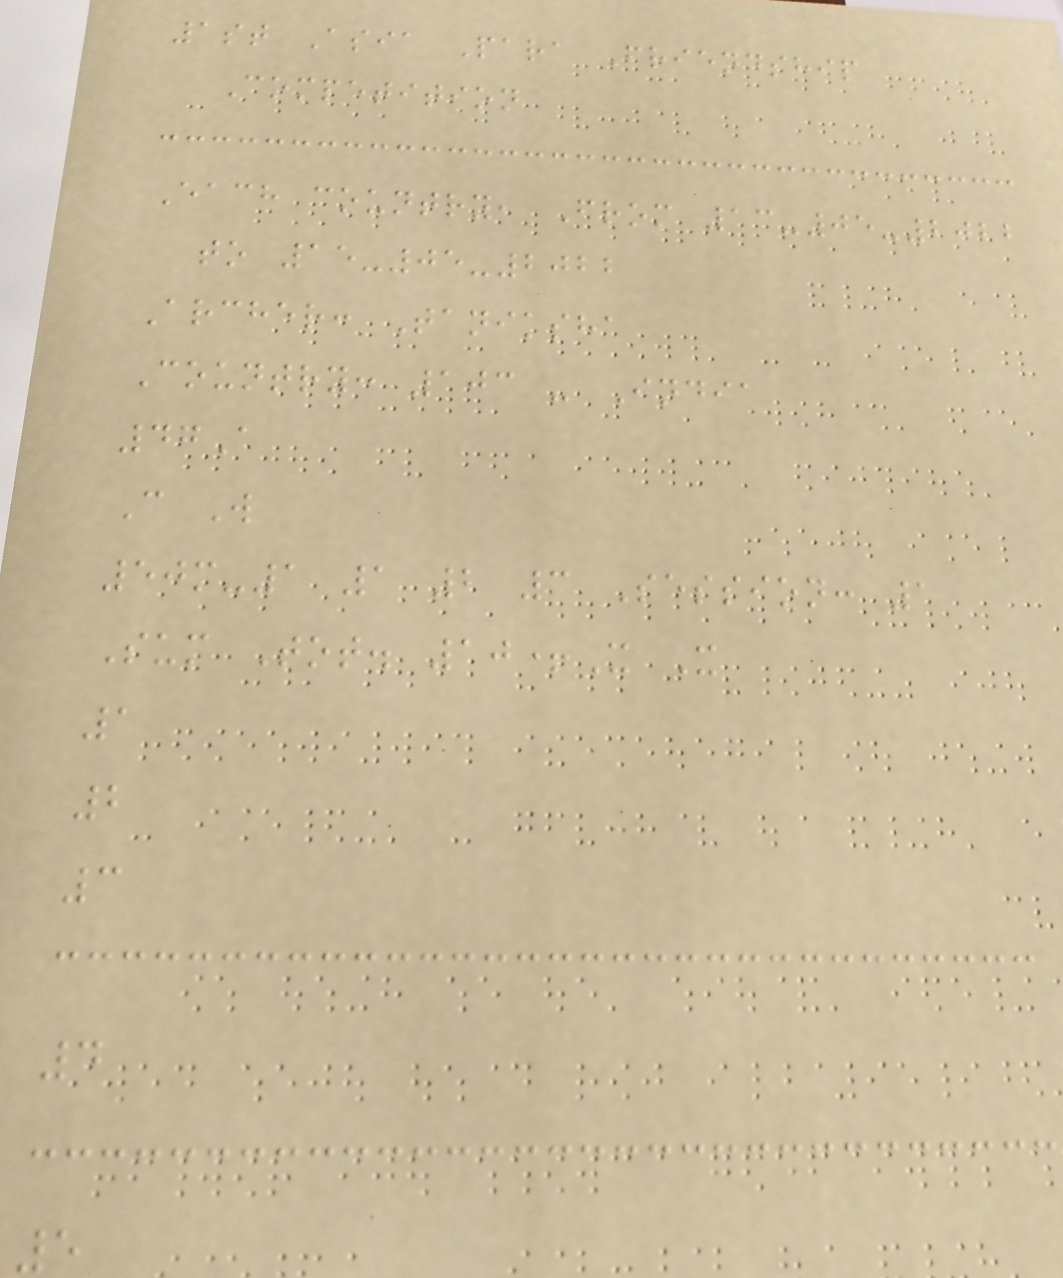1st Asia Para Friendship
Competition
Each country, From 13-05-2022
to 15-05-2022
Archer: Taniksha
Country: 103 - India
47A
C W
50m-1 1 2 3 Session: 1
Sum Tot. 10+X X
1
2
3
4
5
